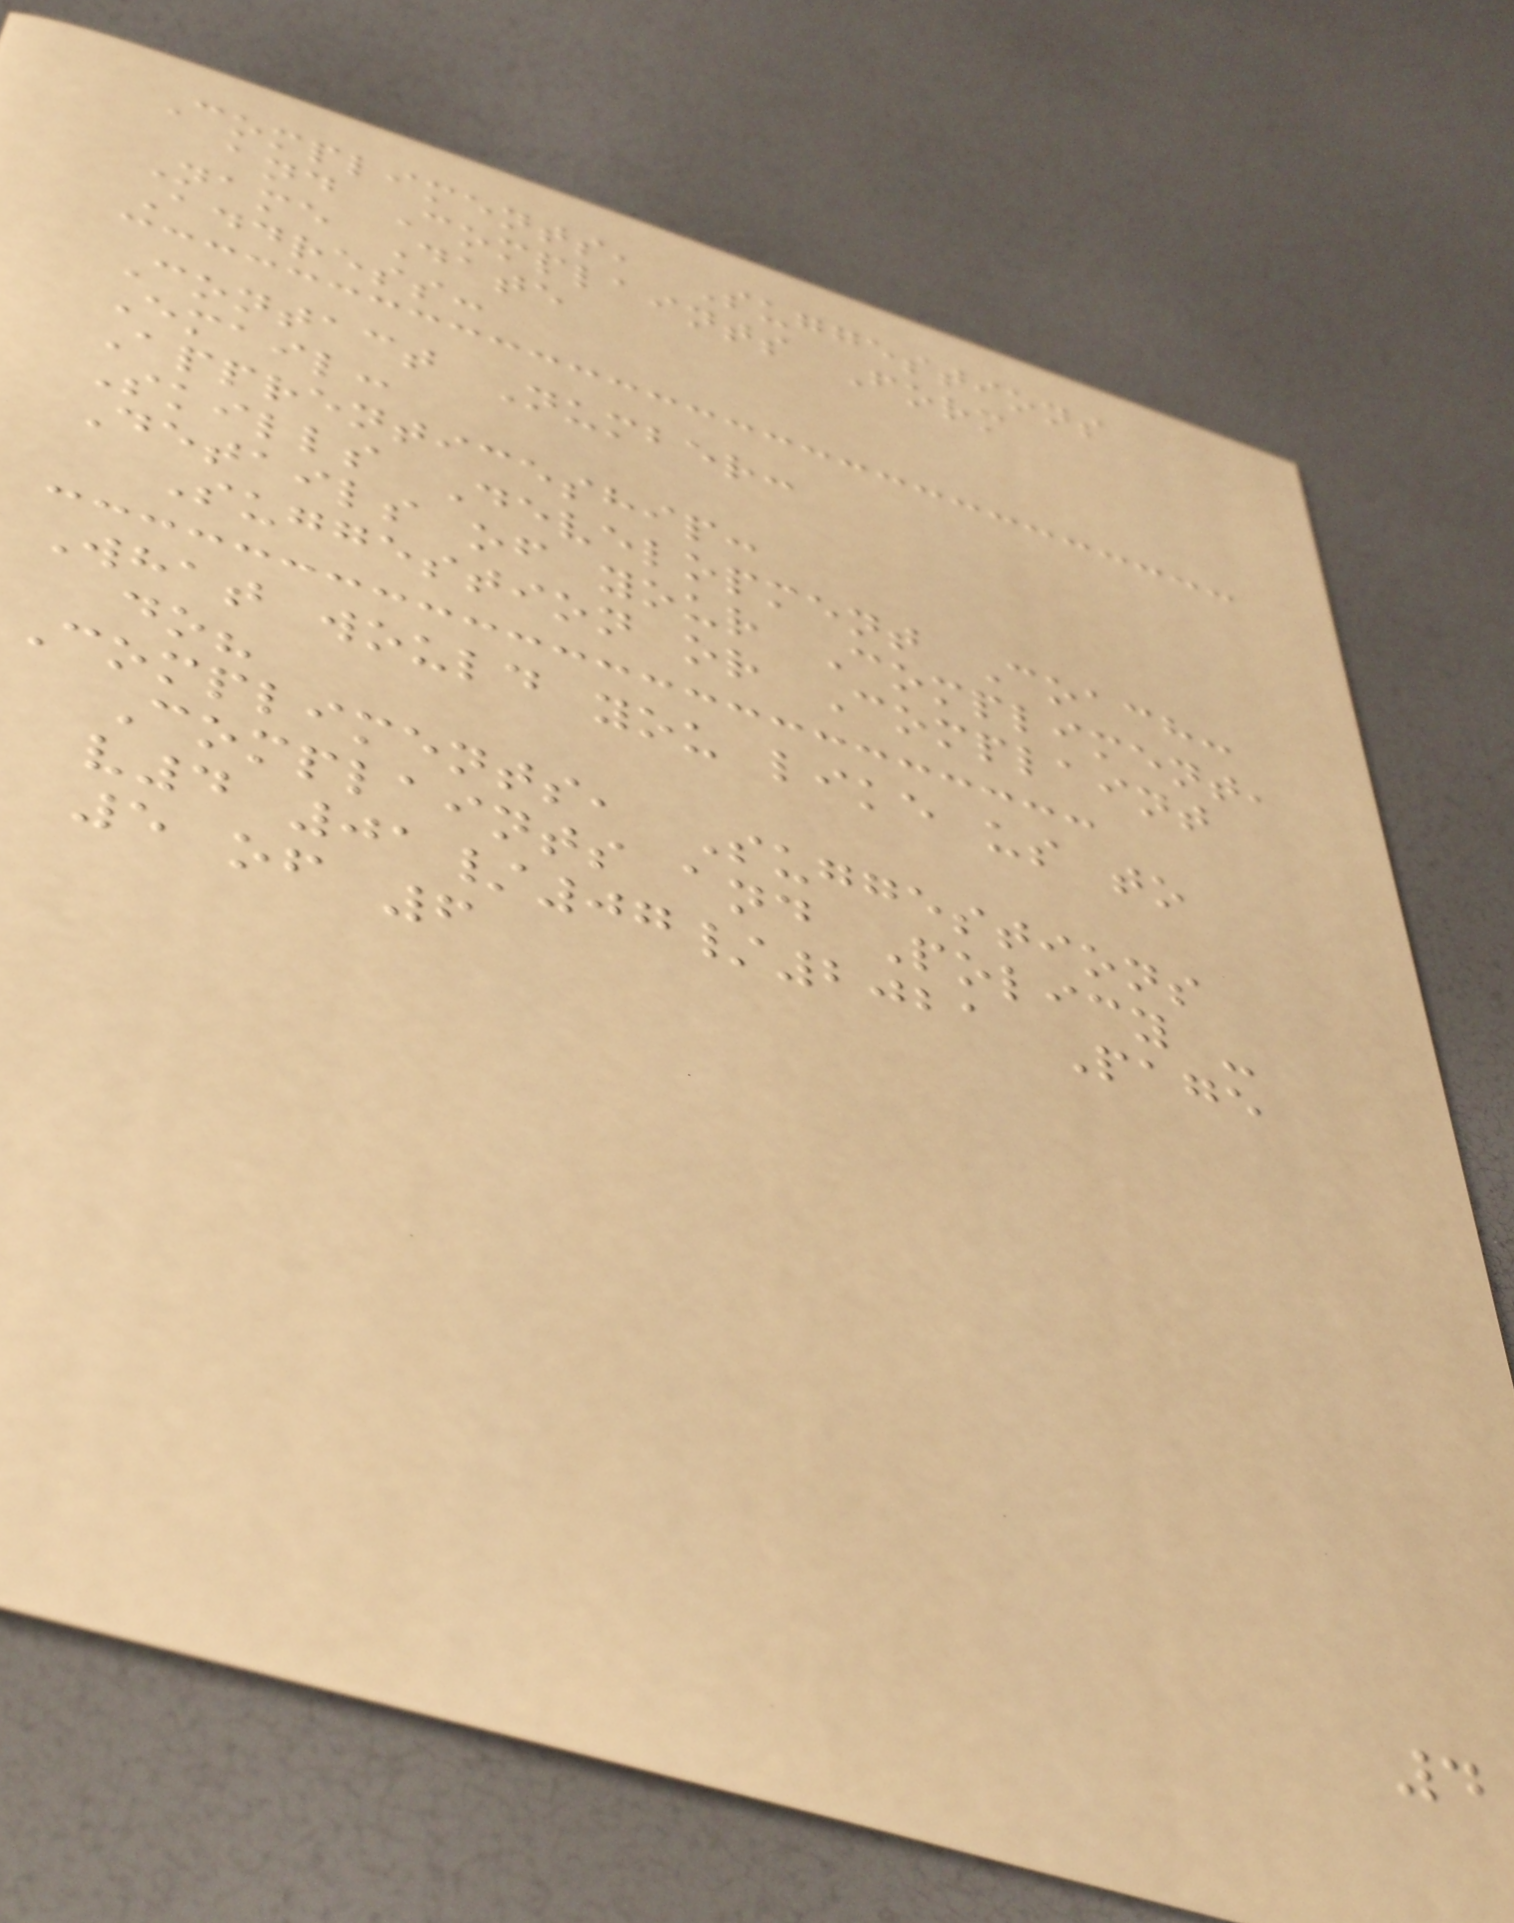Compliments, Suggestions
and Complaints Form
Name Date
Address:
Contact Number:
Email:
Apprenticeship:
Skills Development Coach:
Details of your Compliment,
Suggestion or Complaint
What would you like us to
do?
Compliments, Suggestions
Complaints and Policy -
v4 01/07/2021 Page
5 of 6
4
